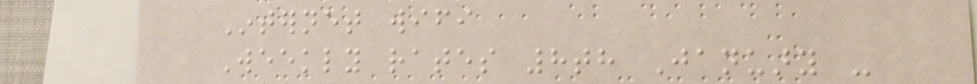Internet wifi
Weekly rates 8th January -
